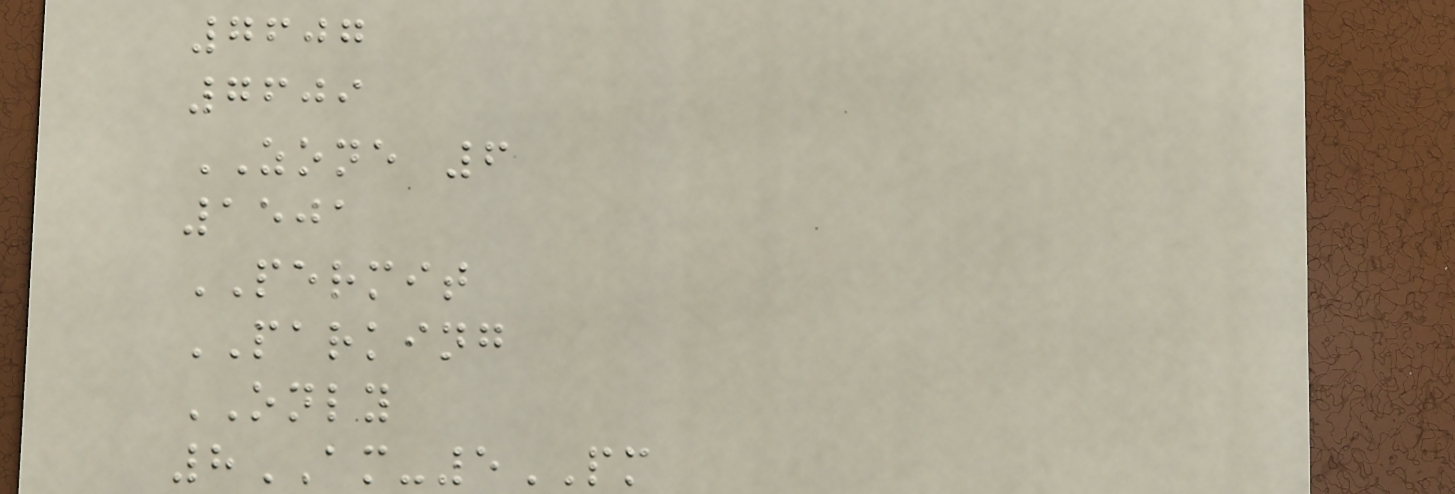7607
7609
ZONE 6
1501
PERMIT
PARKING
ONLY
8AM-5PM
